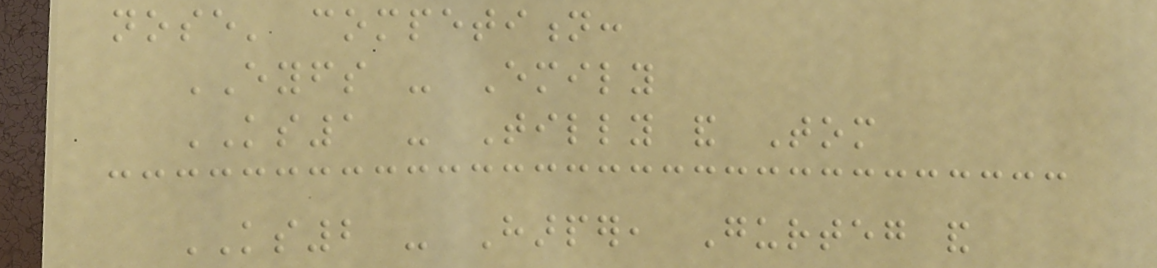nose' competition:
EYFS - Emily
KS1 - Tilly and Tom
KS2 - Harper, Gurteg and
